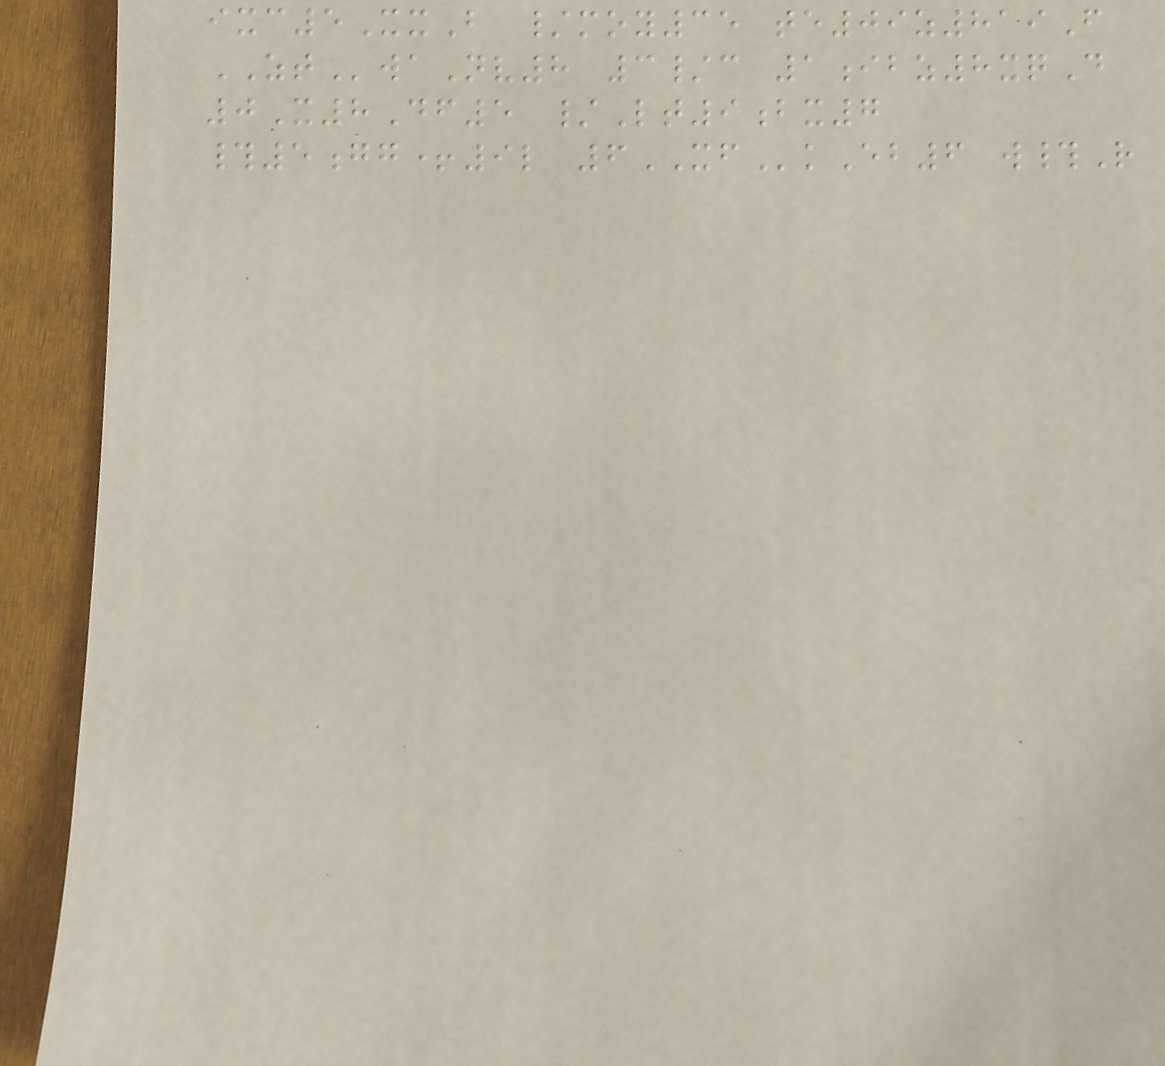ixc5XxB /moy35 te09z819F
ZTwaNv8 3/c 1ibz8xqD
0X8Df5 /Lt9bx7
#5gg+9l 6XFkEb6 w#R
